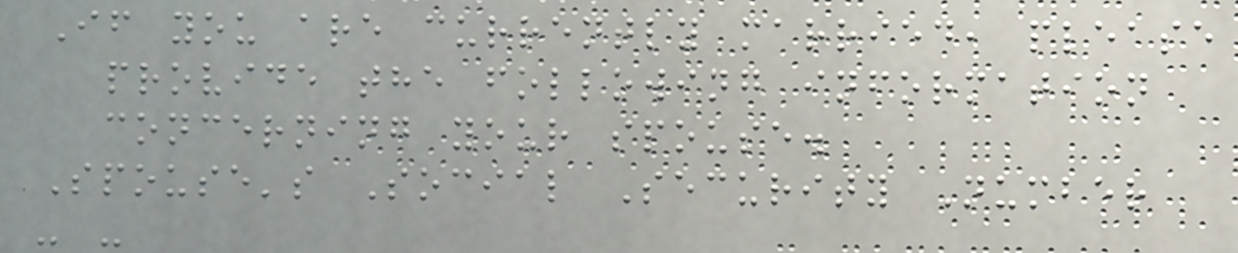If you are currently married, please
provide the following information
concerning your spouse.
Spouse's Social Security Number
- -
